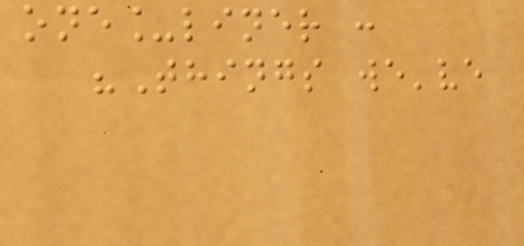one_liner :
"Things we've
